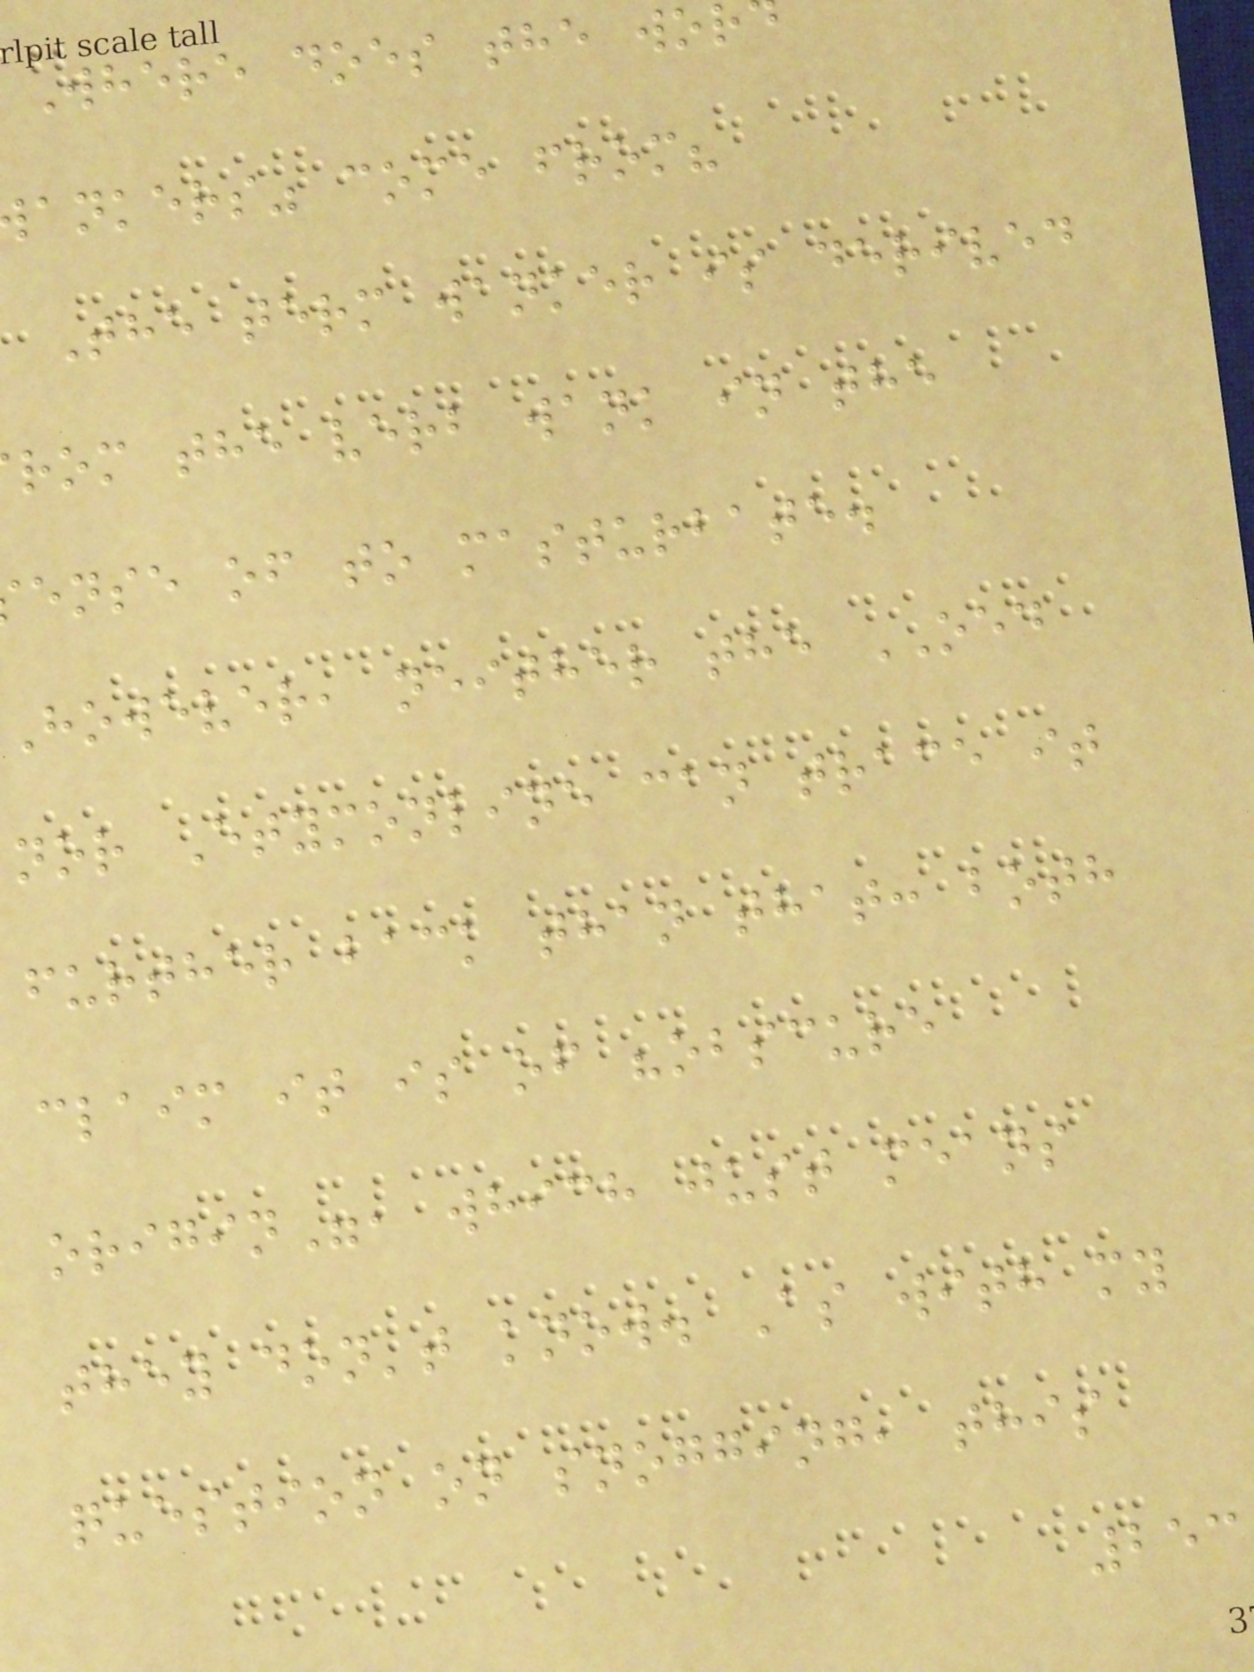Where does the wor
ankers" come from?
The term wanker is derived
rom the verb wank in the
ense of to masturbate.
However, neither the OED
nor Etymonline can trace it
further back than that: both
claim it is of "obscure
origin", which just means
they don't know. As with my
question on snogging, this
253
